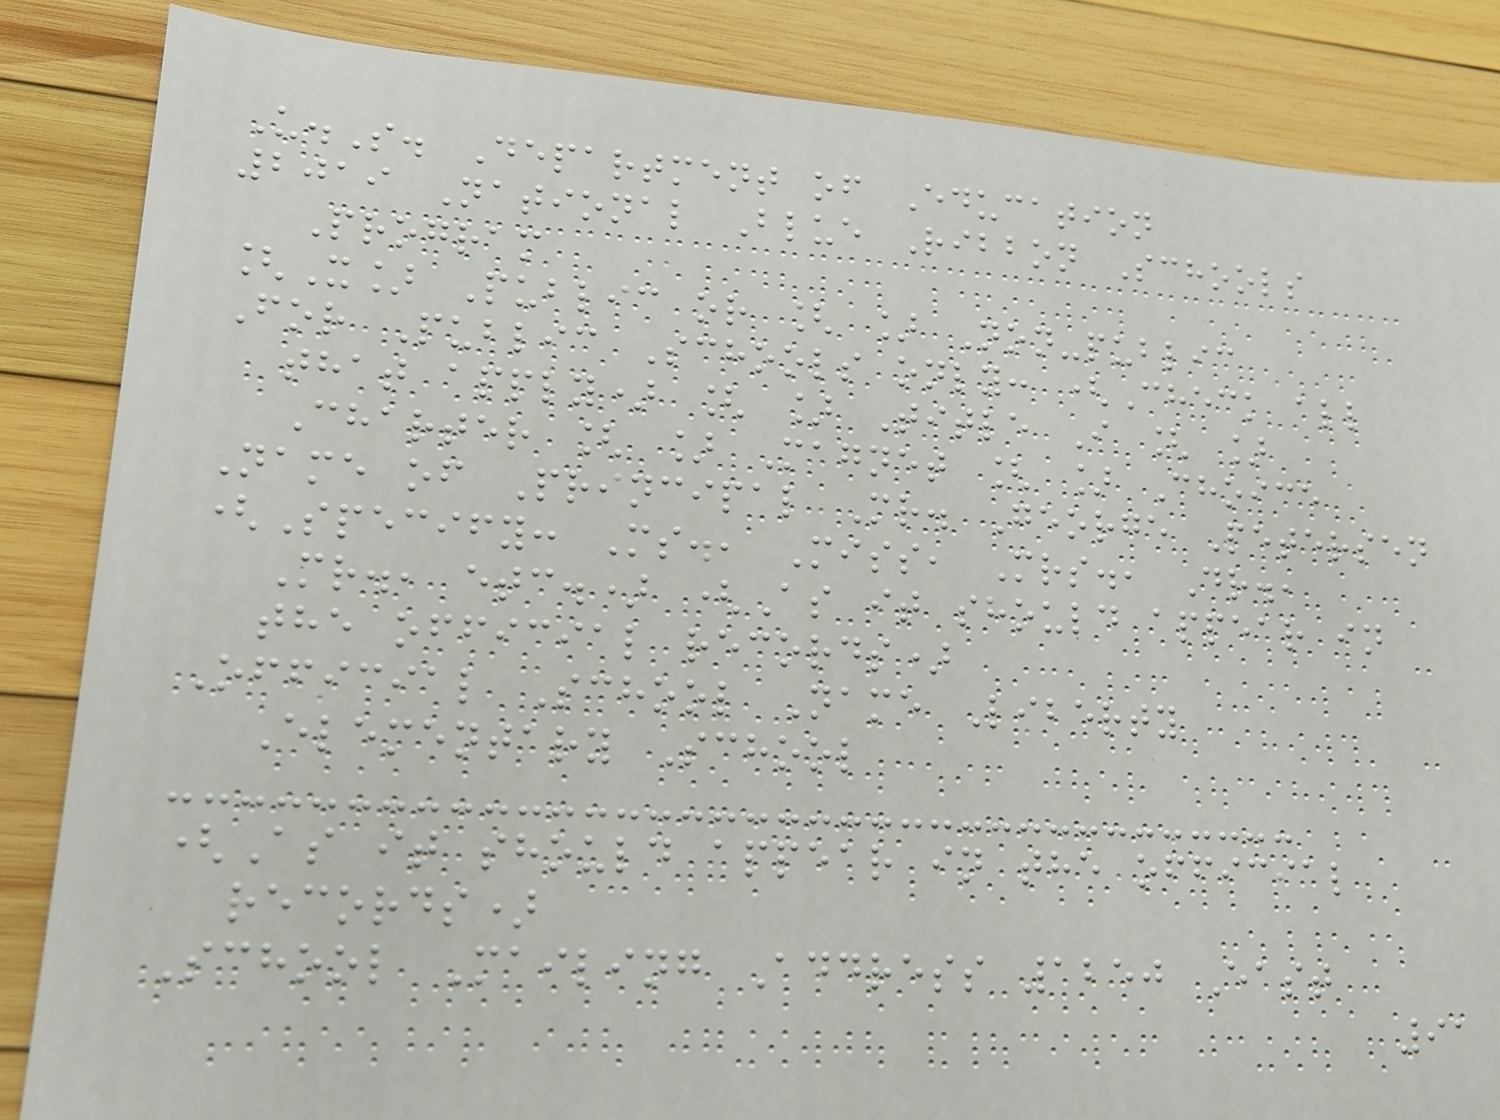U.S. Department of Education
2019 National Blue Ribbon Schools
Program
[X] Public or [ ] Non-public
For Public Schools only: (Check all
that apply) [ ] Title I [ ]
Charter [ ] Magnet [ ] Choice
Name of Principal Mr. George Petersen
(Specify: Ms., Miss, Mrs., Dr.,
Mr., etc.) (As it should appear in
the official records)
Official School Name Liberty
Elementary School
(As it should appear in the official
records)
School Mailing Address 1250 East
91
